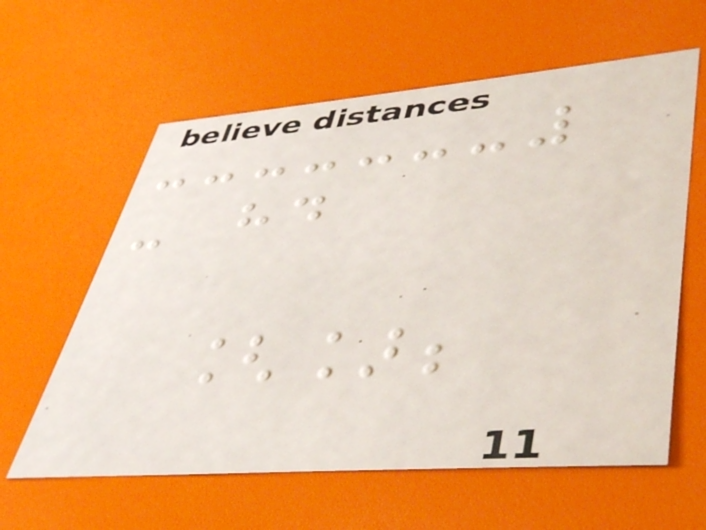- hd
[];
